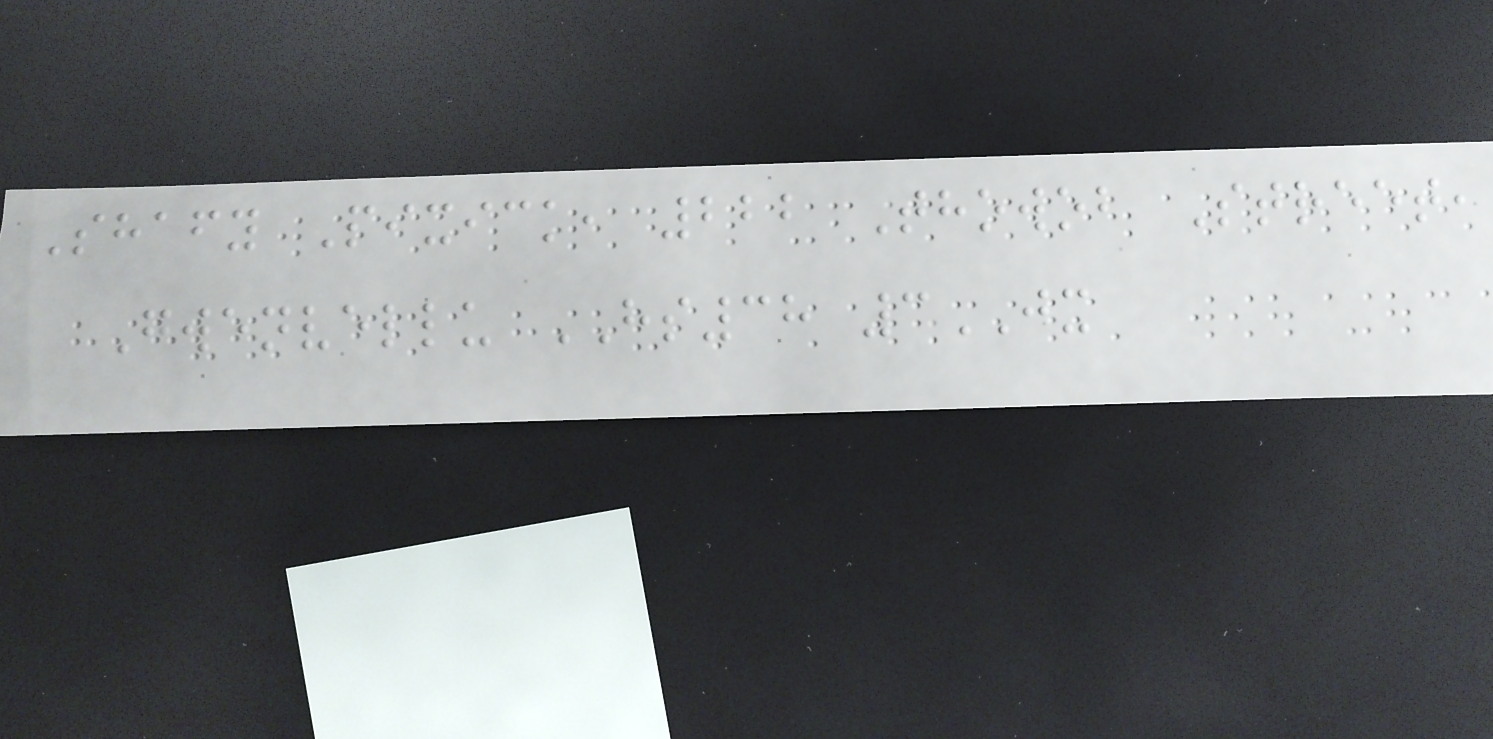Shafy Pixick, 222 Thowob Street,
Gwenvellu HS38 3JX
